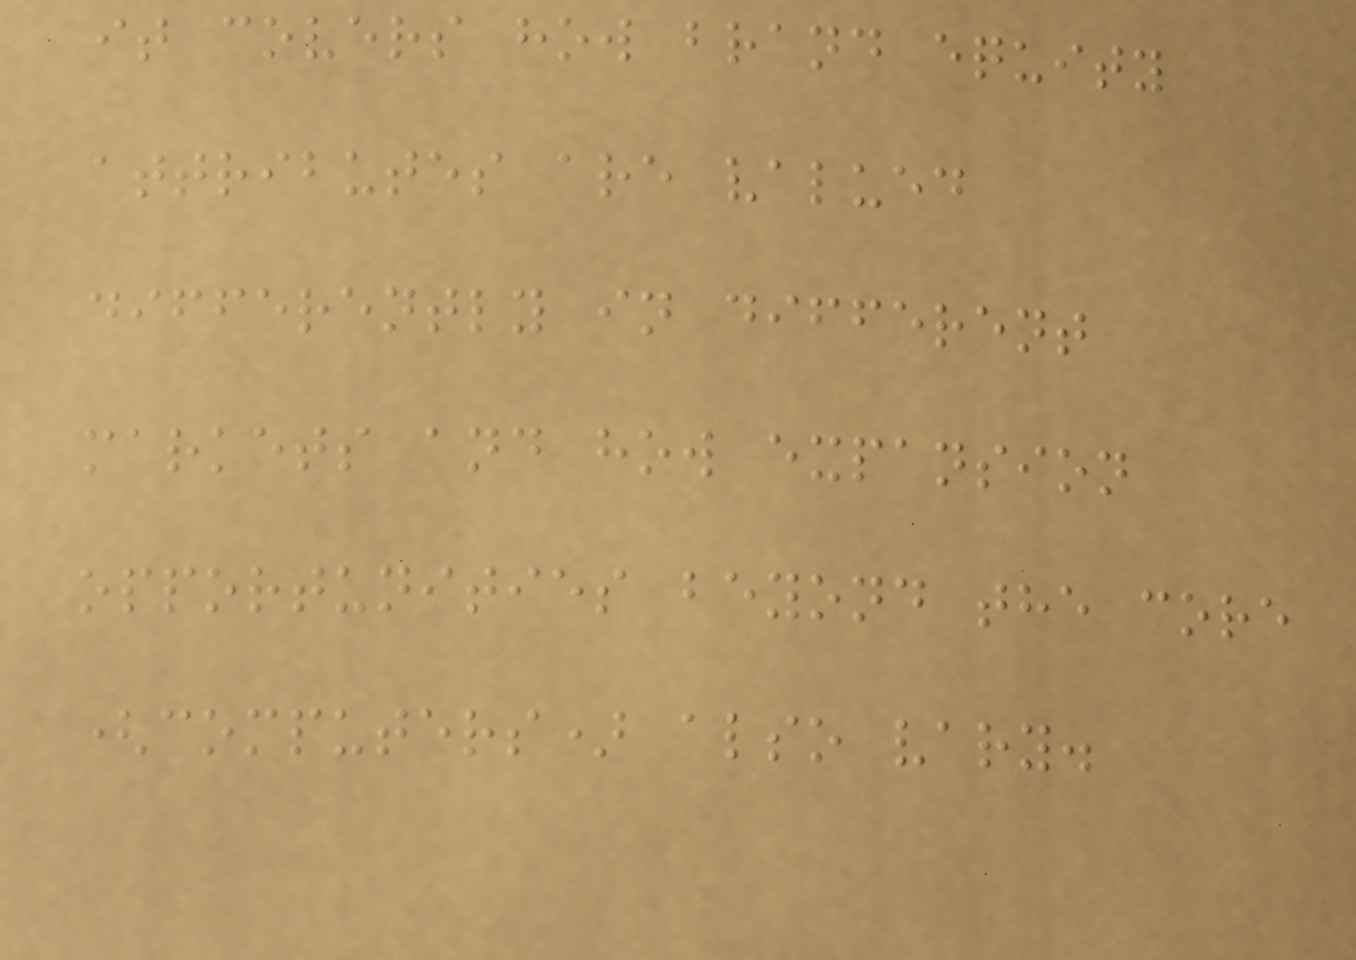it covers how brand equity
attributes are valued
differently in different
markets and how expansion
opportunities beyond the core
(computers) also vary.
